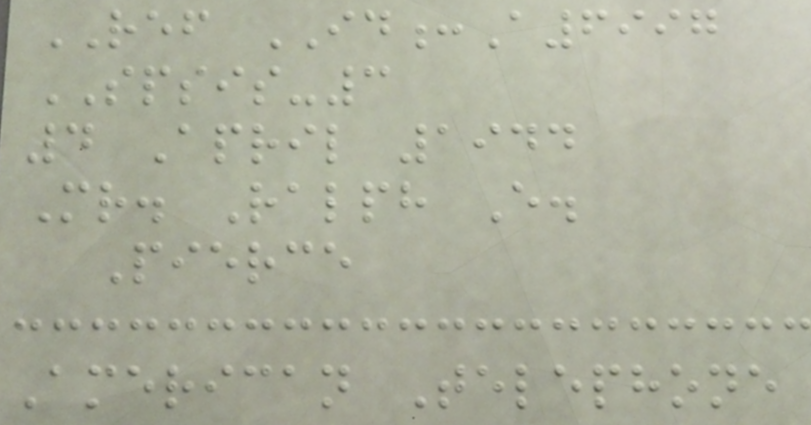REF ID:A6997
SPSIS-3
4 April 1944
Mr. Ralph E.
Pierce
American Telephone
